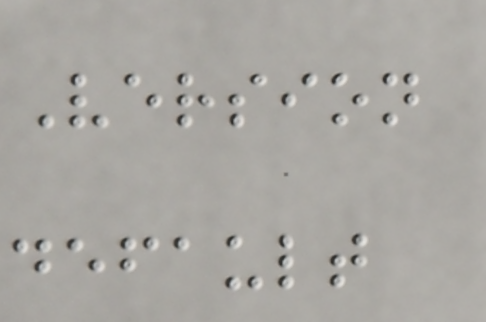Version
default
